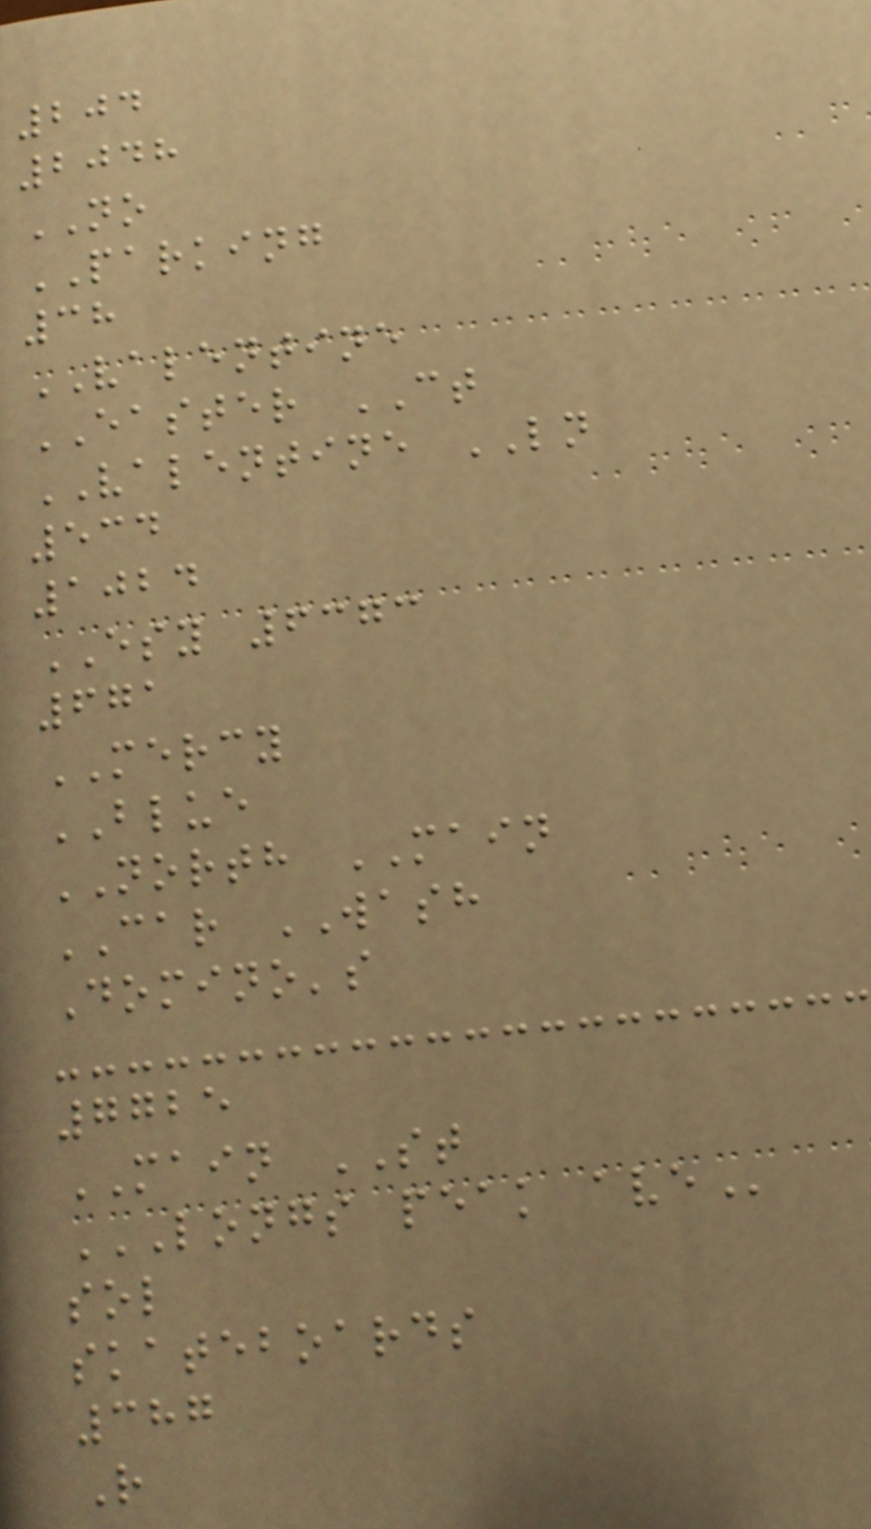204
2048
NO
PARKING
38
VALENTINE
EASTER CT
VALENTINE LN
534
1024
ESY 6373
671
MERCY
BLUE
NORTH MAIN
CAR WASH
Domino's
7725
MAIN ST
LONGS PEAK AVE
sol
skateboards
387
R
